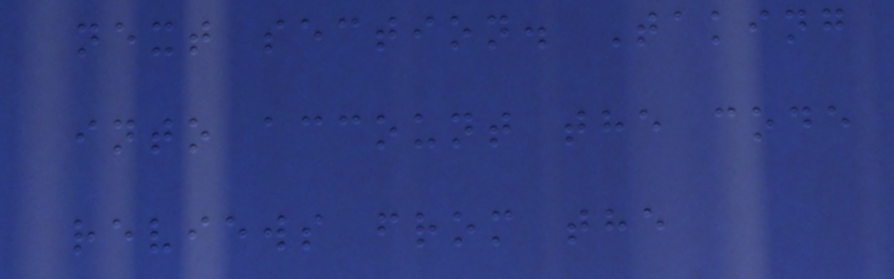next section. Taking
into account the code
reviews from the
